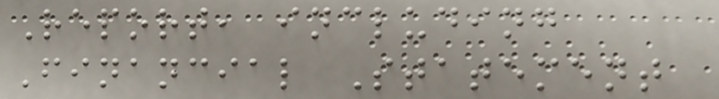Report, including
Financial Statement
